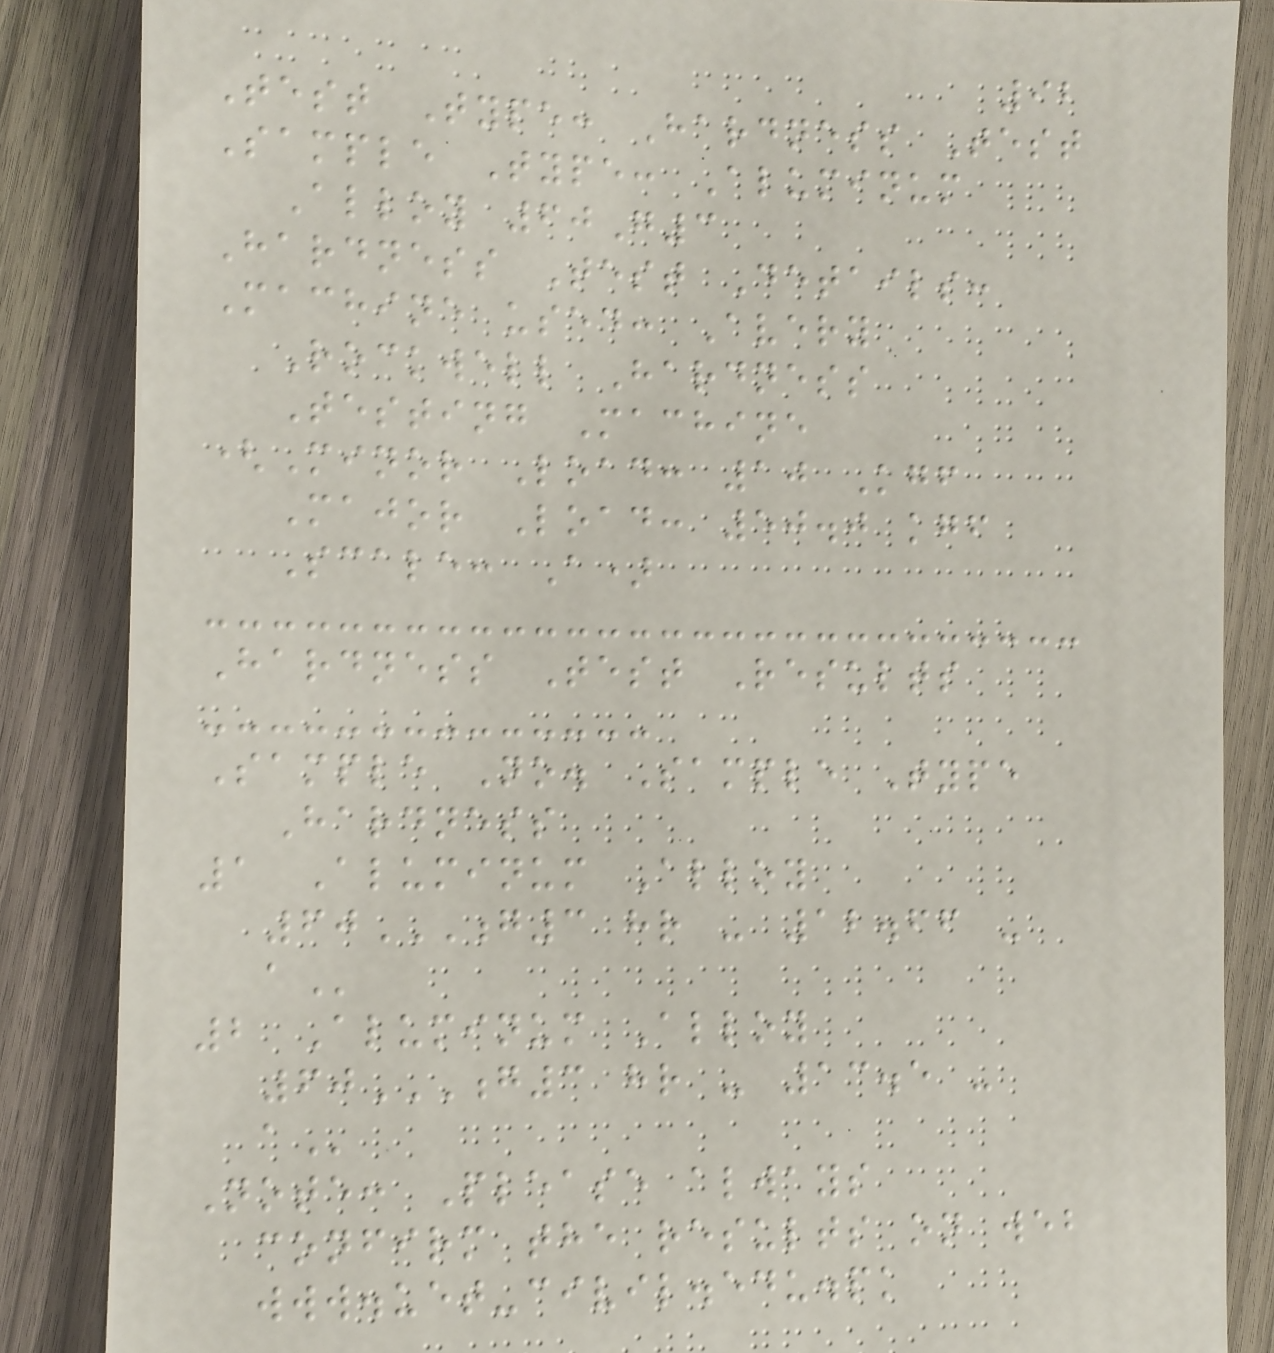92
Test Type: Hardness Test
Sample Type: Aluminum
Alloy 60G3
Hardness Test Details:
Machine used: Avery
Rockwell Hardness
Testing Machine
(Minor Load: 10 Kgf
Major Load: 50.0 kgf
Scale: A)
Hardness Test Results
Sample No. Sample Type
Hardness
1 Aluminum Alloy
60G3 HR - 12.66 -
A
2 Aluminum Alloy
60G3 HR - 13.5 -
A
Note: Please always
confirm the results on web
www.uet-civil.edu.pk
